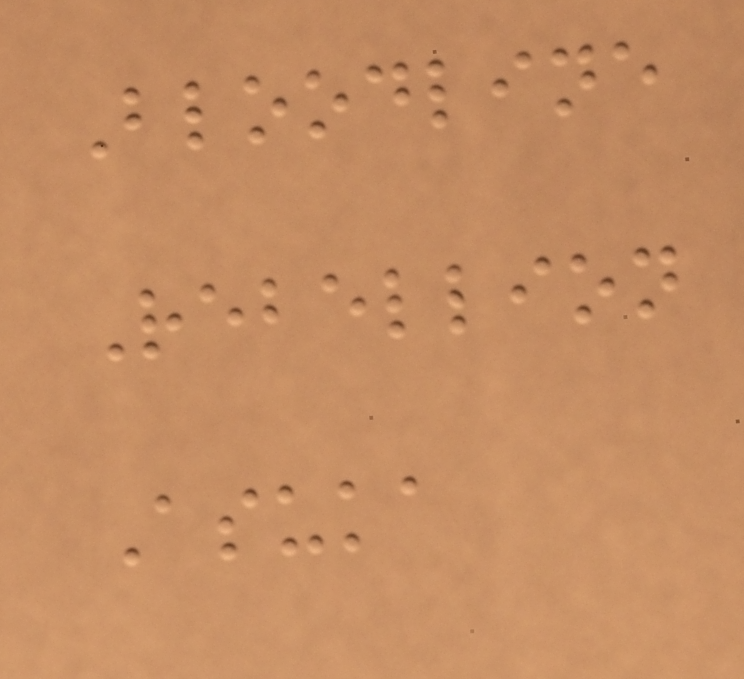Bloodline
Rebellion
Asuka
